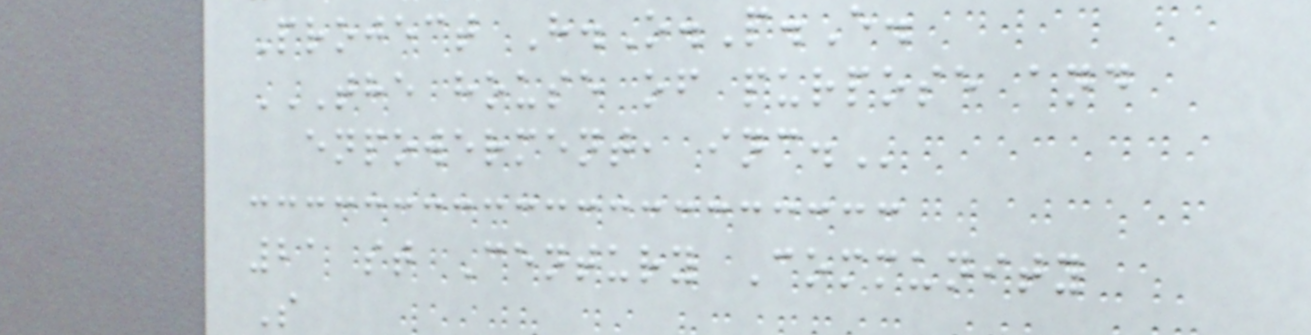Project H.O.P.E.
THE HOUSE OF PURPOSE AND
ENPOWERMENT, INC.
21 st Century Community
S
